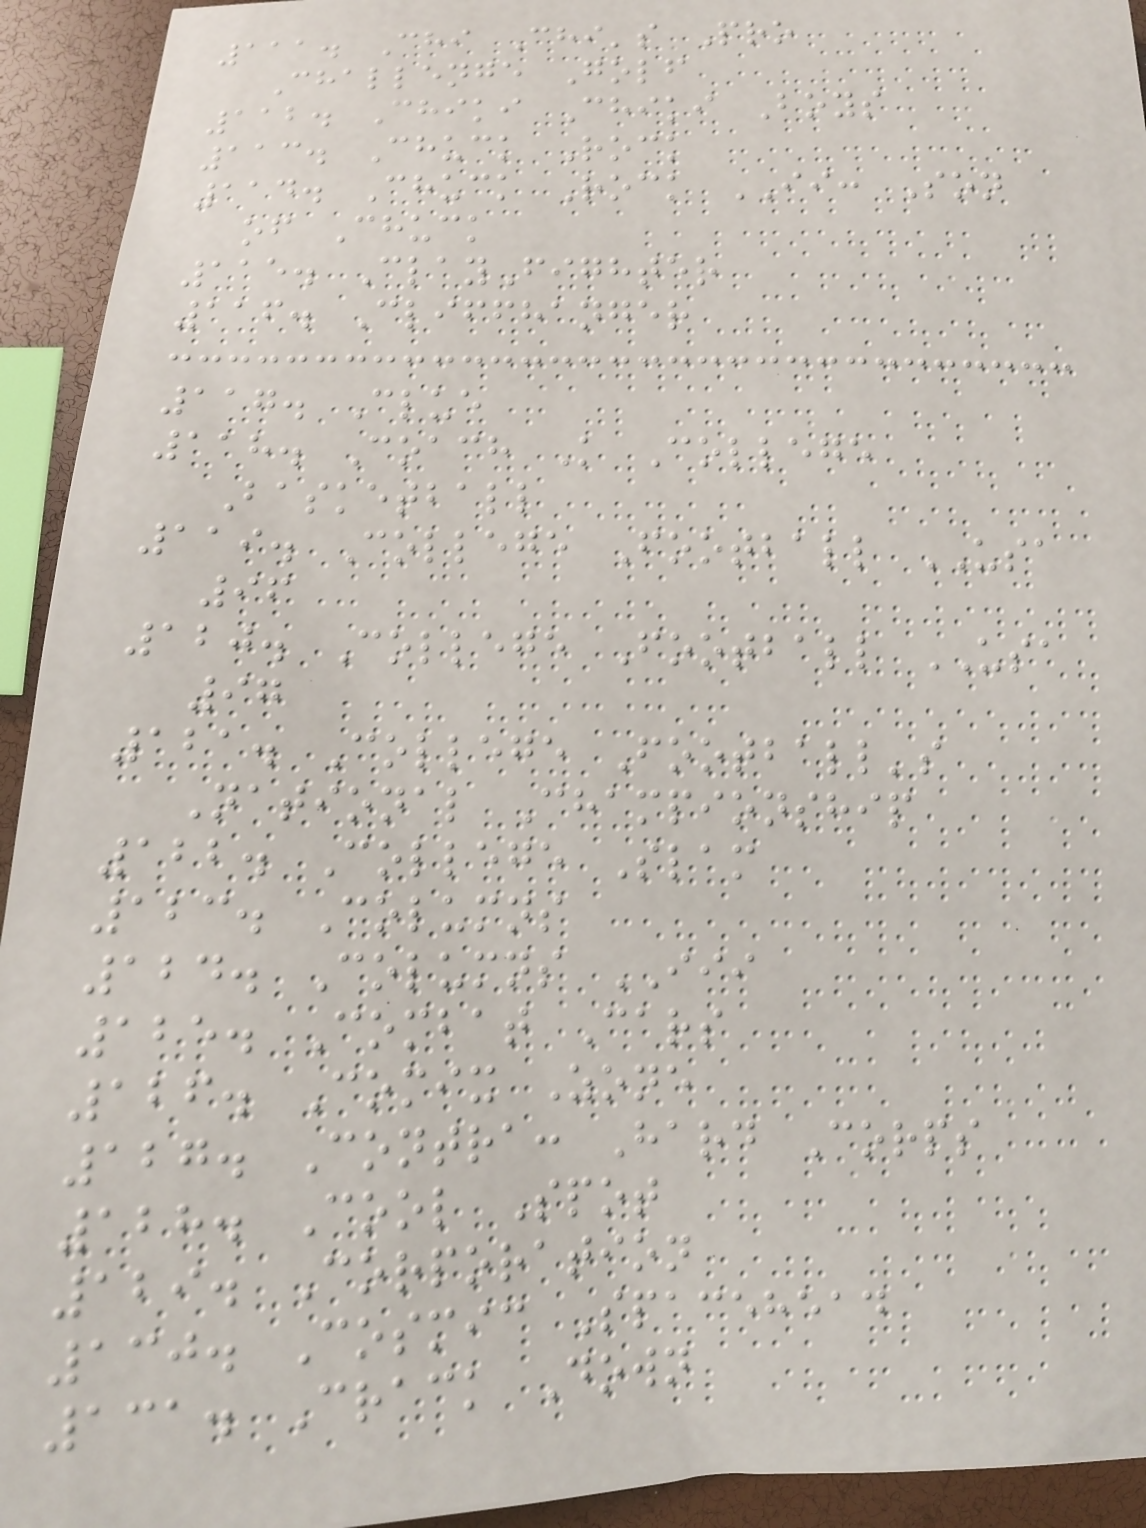111. Chi Chi's Pro
Challenge Golf
112. Chiki Chiki Boys
113. Chuck Rock
114. Chuck Rock II: Son
of Chuck
115. ClayFighter
116. Cliffhanger
117. Clue
118. Coach K College
Basketball
119. College Football USA
96
120. College Football USA
97
121. College Football's
National Championship
122. College Slam
123. Columns
124. Columns III
125. Combat Cars
126. Comix Zone
127. Contra: Hard Corps
128. Cool Spot
129. Corporation
130. Cosmic Spacehead
131. Crack Down
